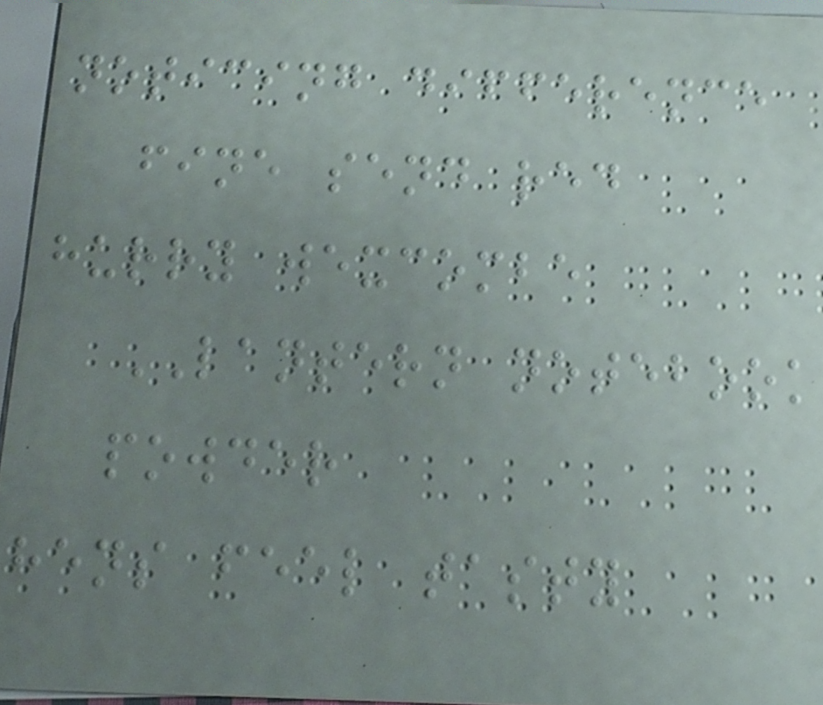noticing difference
fine send red
hurry wexcombe
LANTERN notebook
powder
hens feel tasty
